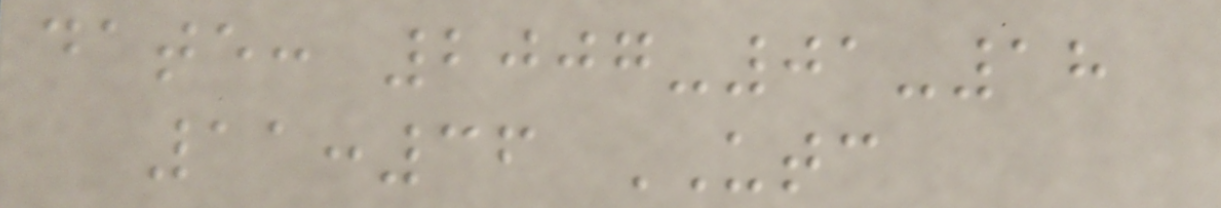date: 2007-01-18
11:36 UTC
